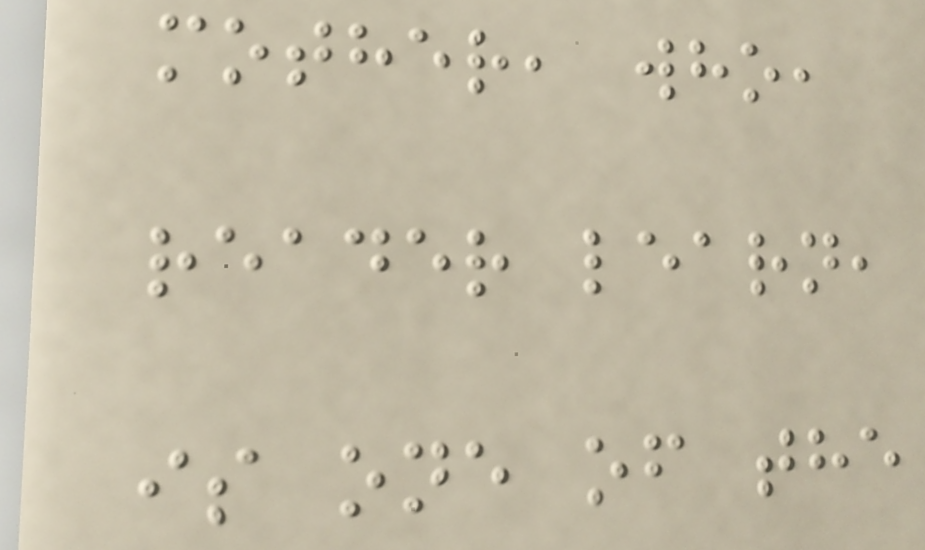mother, who,
reader learn,
is one of the
